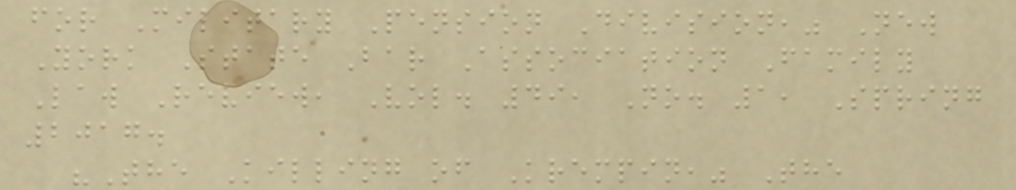for Military Pension Division," New
York State Bar Association Family
Law Review, Vol. 49, No. 1, Spring
2017.
"The Killing of Krempin," The
